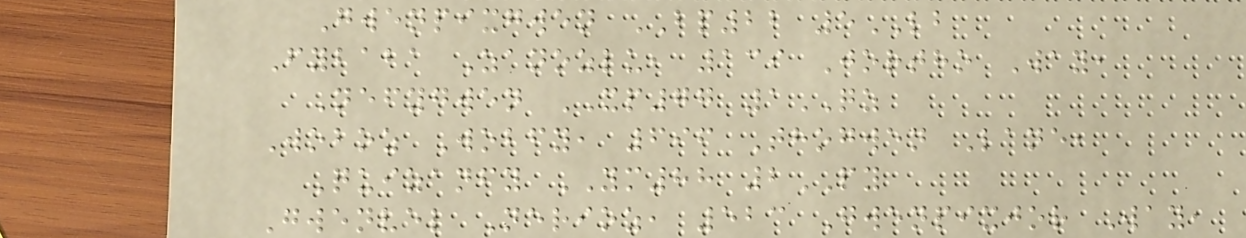Gwenpixgwen BP22 5LB
Fybaba Zanozlu, 139 Jortho Way,
Nefygwen XP77 1QZ
Woboz Wobfy, 696 Thogwen Lane,
Quizanfy YM88 2PY
Gwenvel Nerioz, 523 Gwenpixjor Way,
